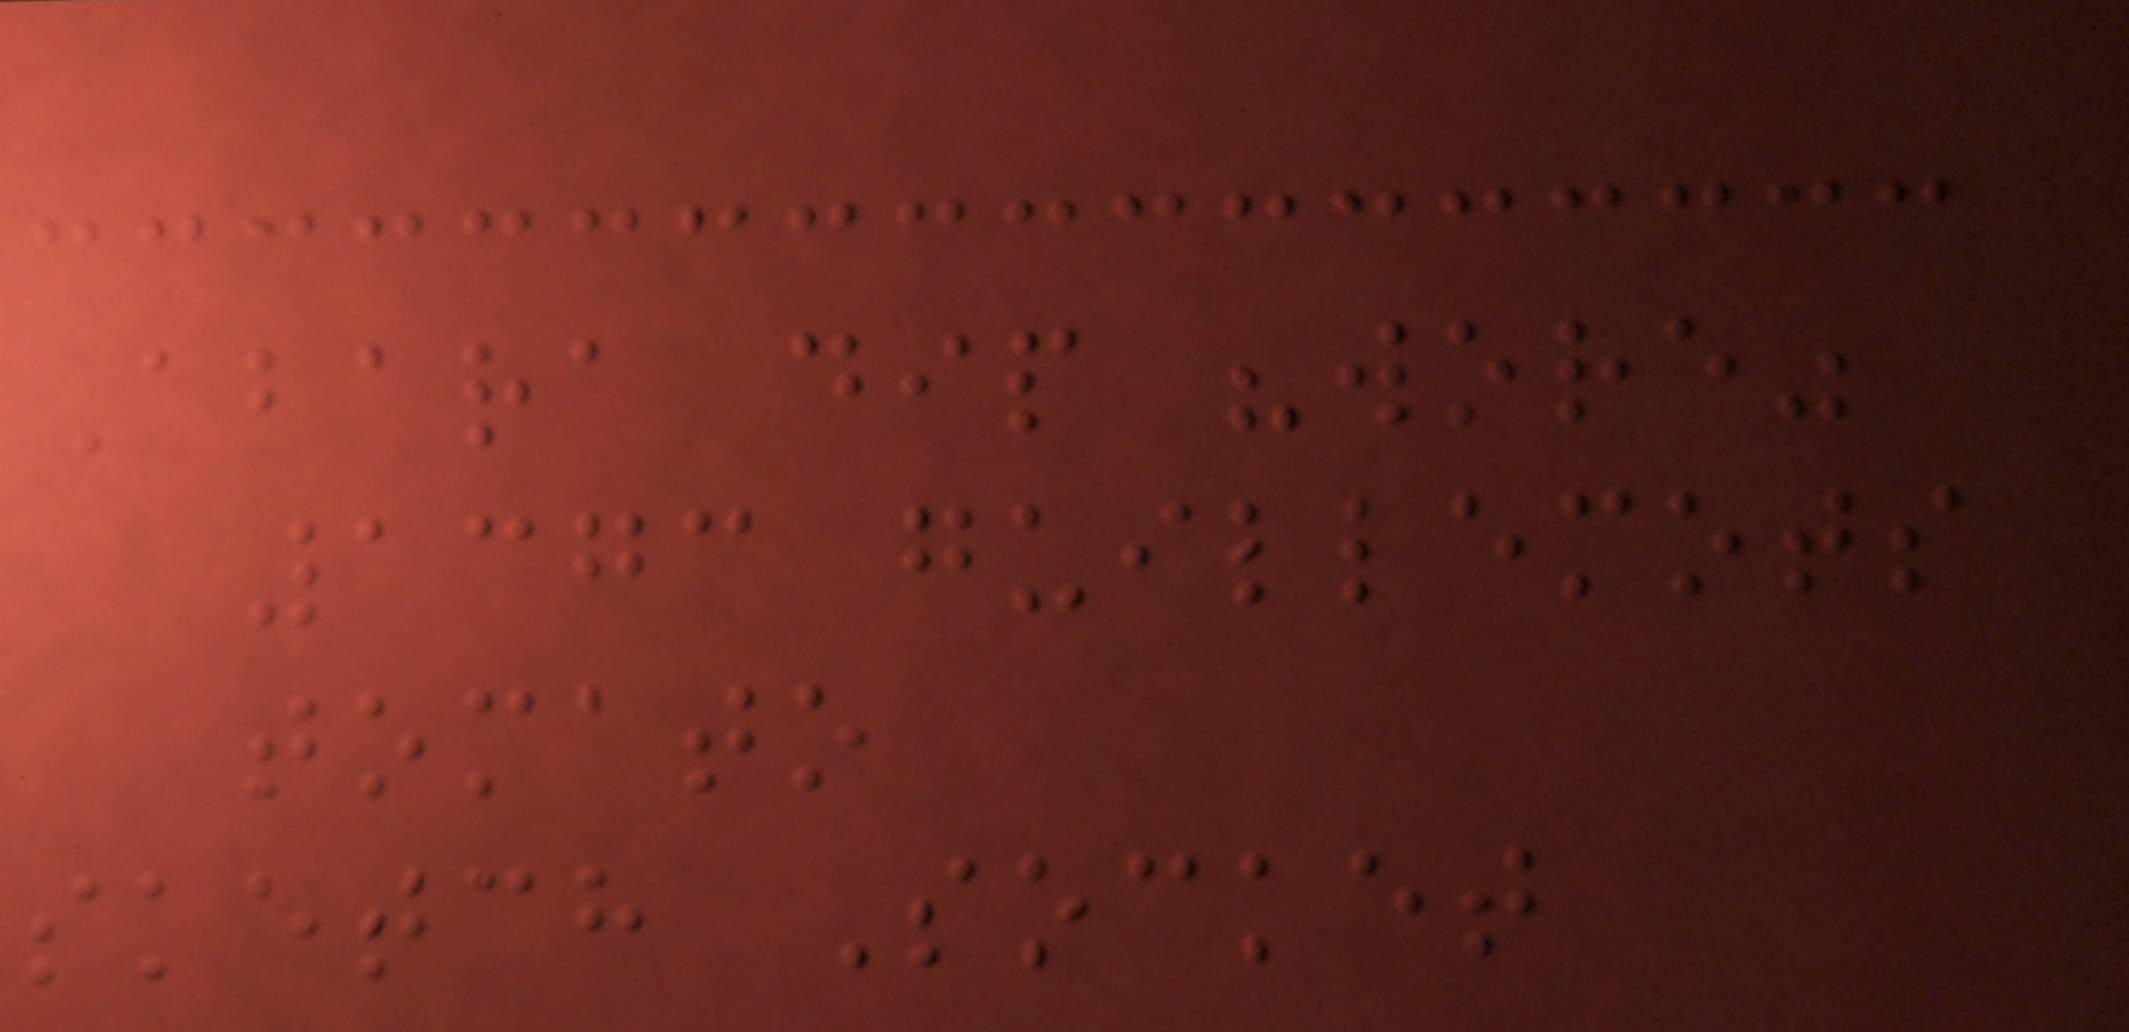Abara dip "wore"
1373 guillemots
tomato
sketch Socket
